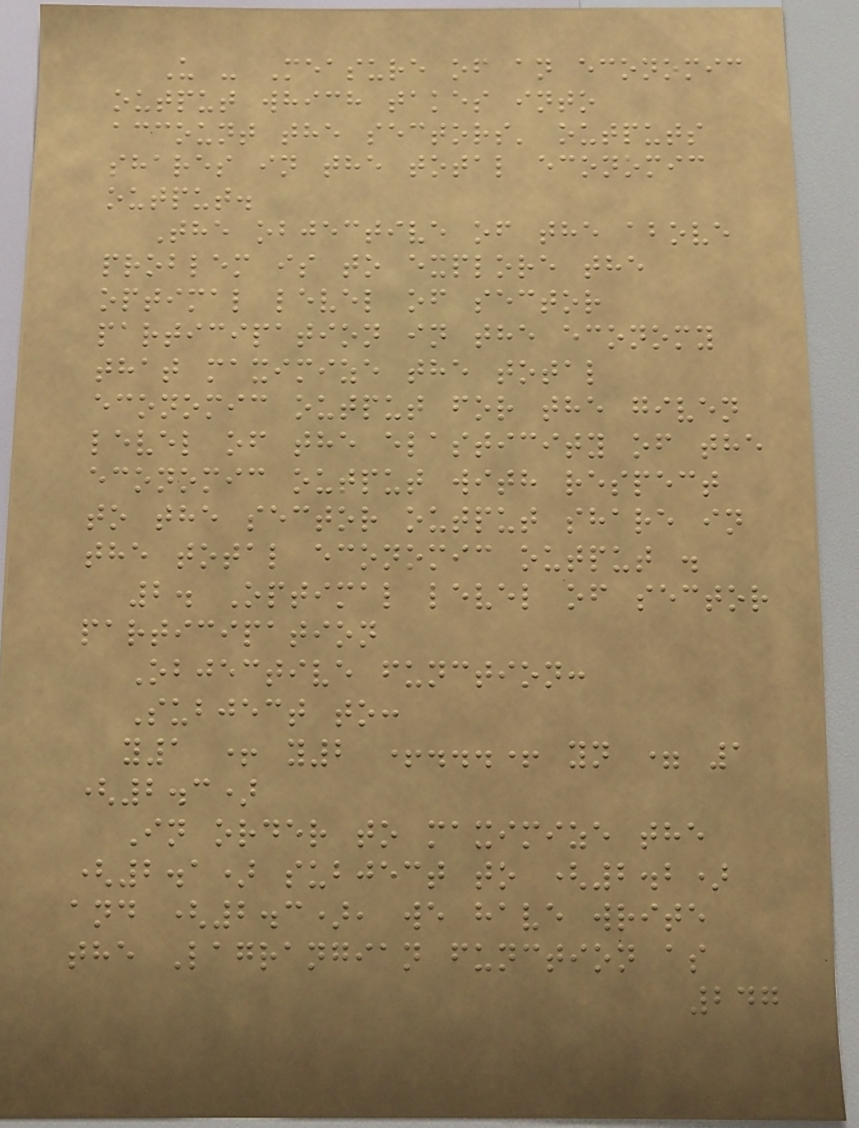U - Measure of an economic
output which takes into
account the sectors' outputs
shares in the total economic
output.
The objective of the above
problem is to explore the
optimal level of sector
participation in the economy
that maximize the total
economic output for the given
level of the elasticity of the
economic output with respect
to the sector output share in
the total economic output .
2. Optimal level of sector
participation
Objective function:
Subject to:
y1 + y2 +...+ yn = 1
(2.3)
In order to maximize the
(2.1) subject to (2.2)
and (2.3), we have write
the Lagrangian function as
247
